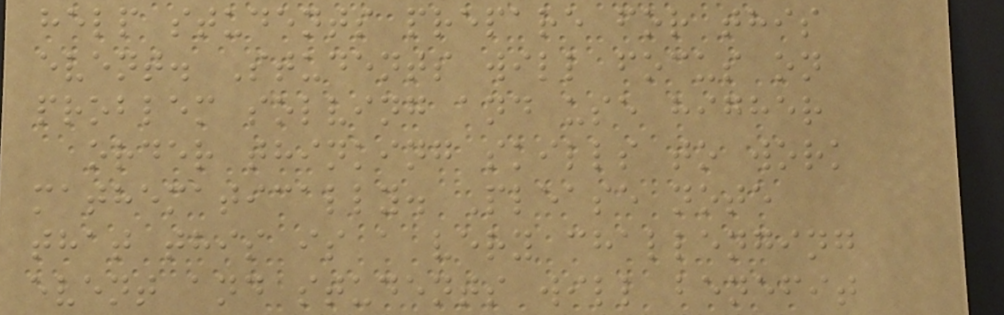help students prepare for this
event. Students will focus on
problem solving and use higher
order thinking skills to work
mathematically. Please note
that this is a very challenging
event and students will benefit
